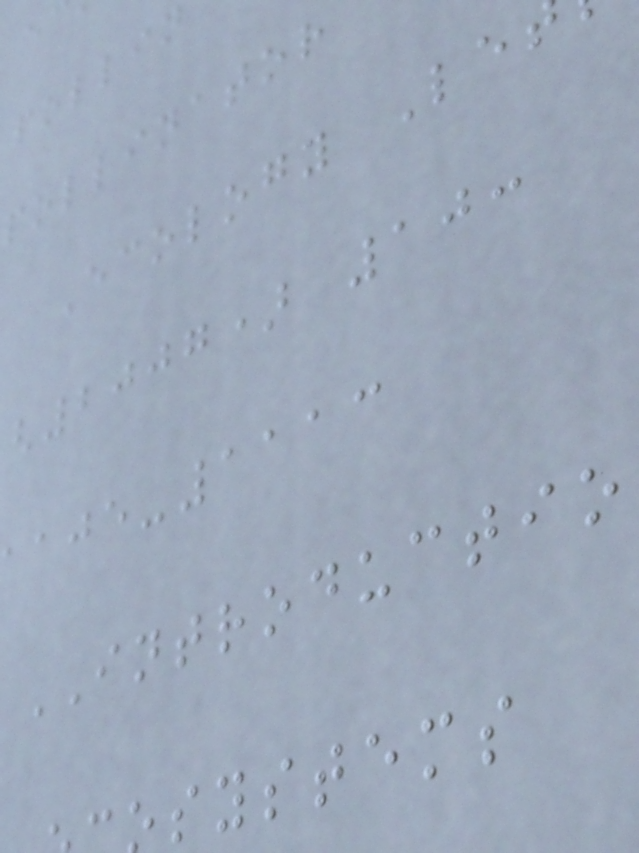pollin
pollinator
Ecology Le
2007) 10:
-1113
INTRODUCTIO
systems
